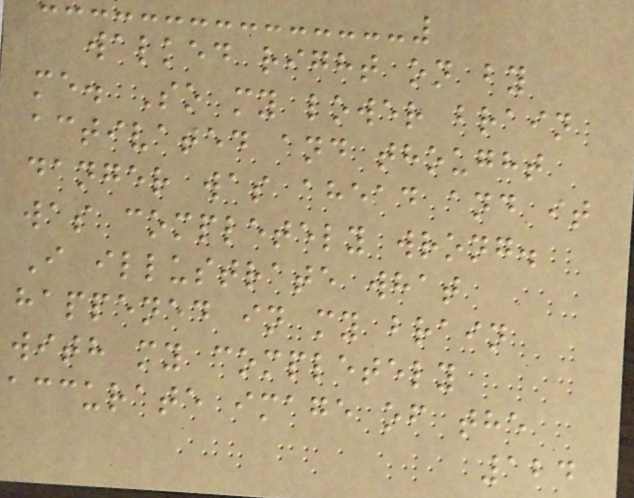walked right on by
me. So my lower brain
activated and thought
danger was ahead and it
was completely wrong.
I illustrate what
happened in my brain
with my completely
accurate image of the
124
